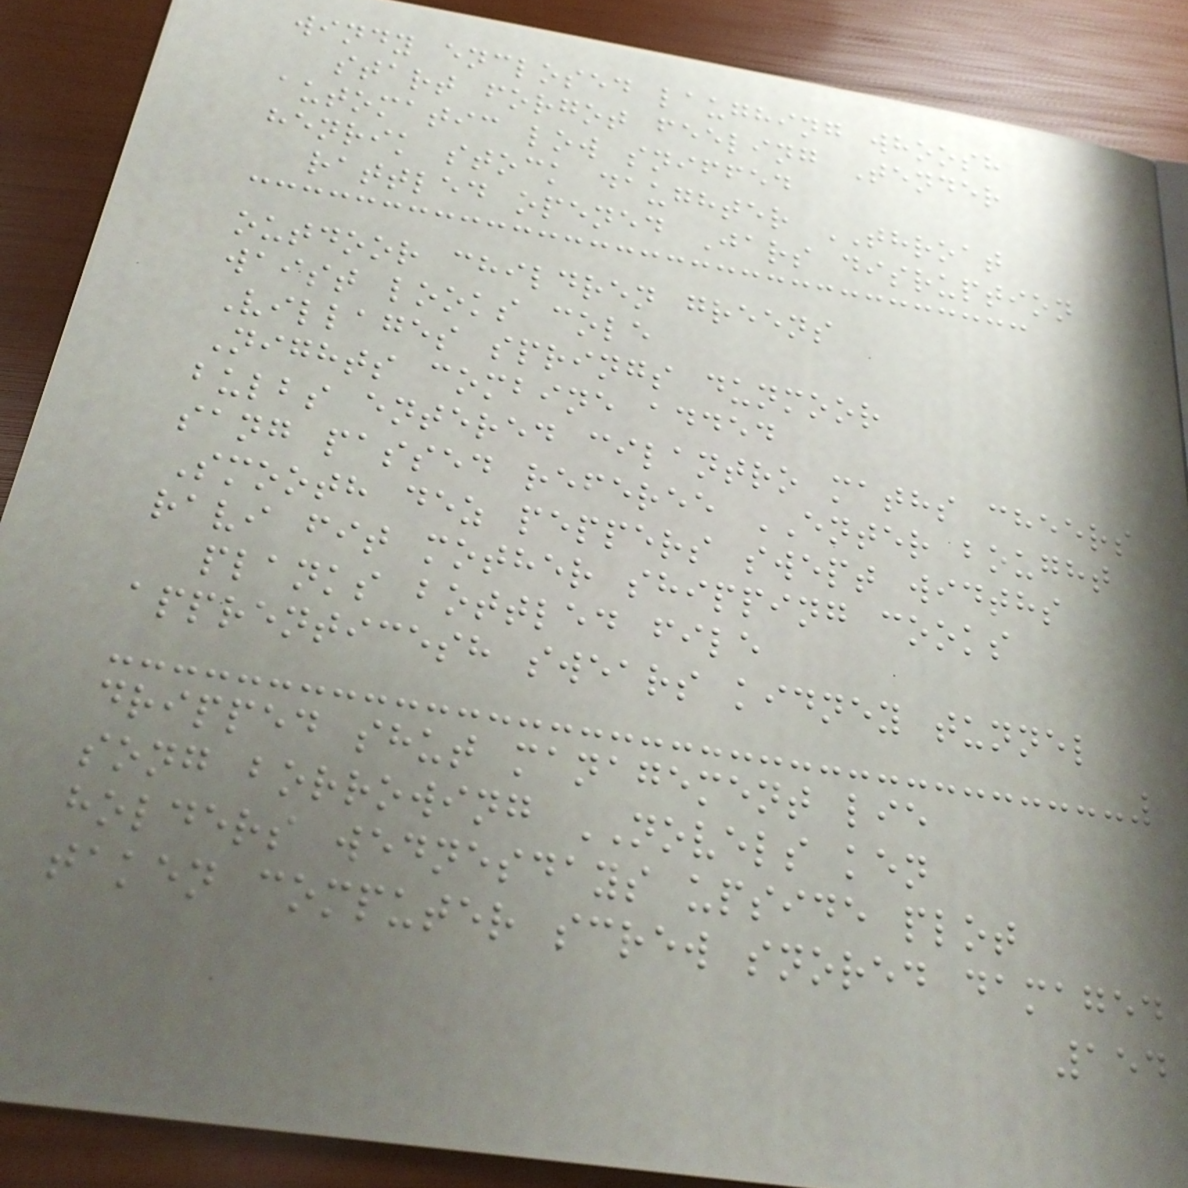windy enclosed laughing whoosh
start forgot feeling Tender
automatic low sniffed
henrik stock daughter THROAT
rattled opened Jars disruption
outdoor children greens
waist looks cole
Villages springs dunmoor
Nights combine added
bulbs entered cilantro maths cheers
sang passed referee ENTER bought
Smooth dez peppers swept widths
ravi fit mother shipping cooks
planks bottled file
apprenticesh swears kidney tunnel
dripped shut management lie
song borrowing NOVELS ken
holders wednesdays upside plot
taken computer screw snored damaged
154
